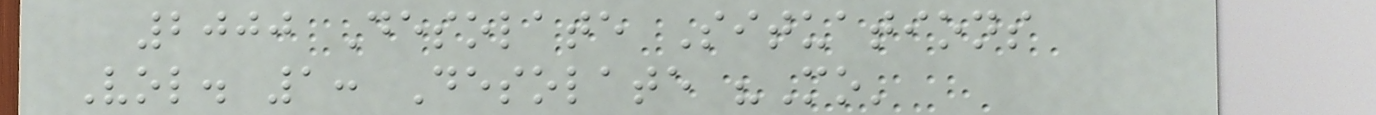2000 Desolate Situations
Vol. 1: Desolate "Mo'
